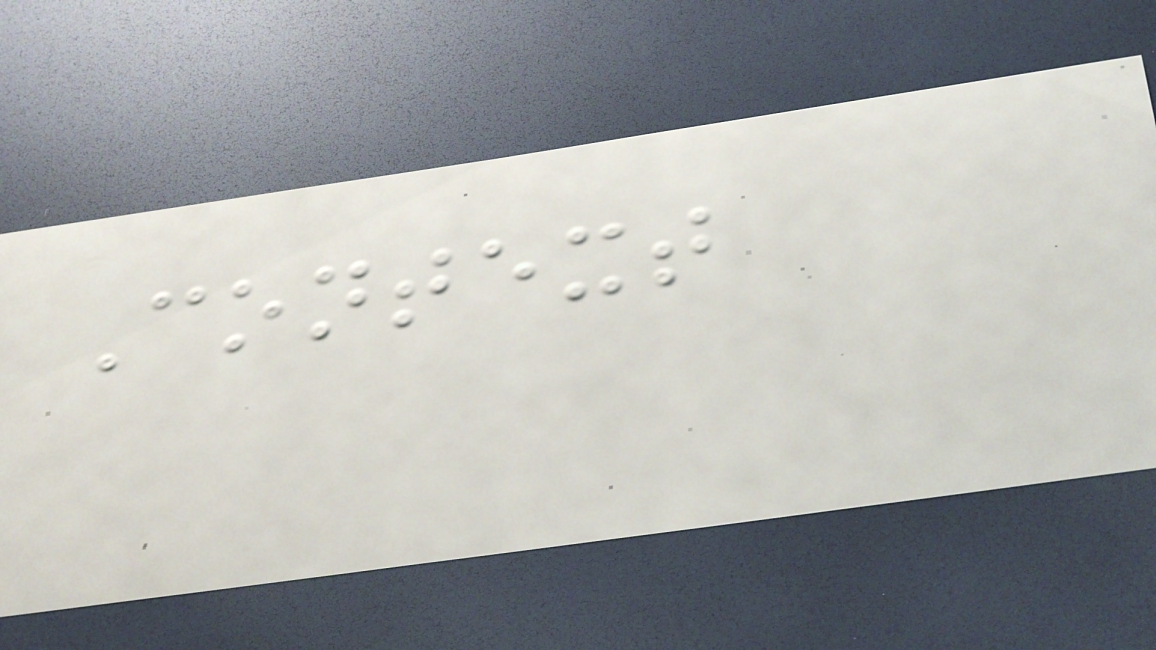Context
